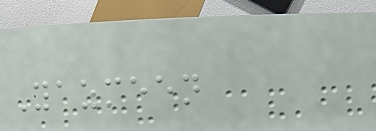Yazmeen
